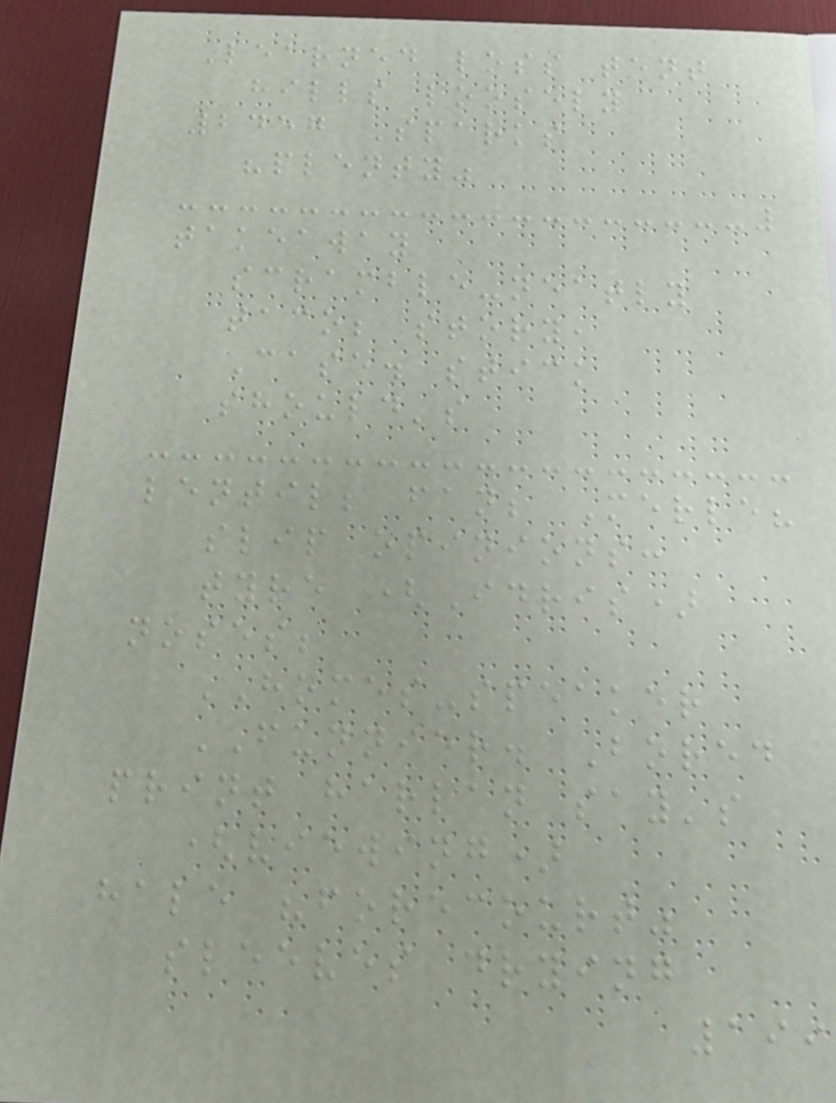Learned loss tent
hills loosely
2457 Sparks
"plenty"
takeaway
scramble-neatly
taco; story,
Case. stick
should's
lentil; fan; Merle?
slip opinions:
tyre (Idris)
noses;
HOMES-speaker
FUNNIER. Bored
print harlan say's
(viewing)
hale "forecourt"
sleeves drying
199
